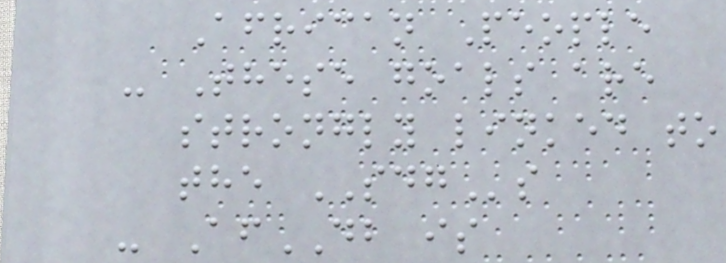African People
- These goals are
strongly linked to
the SDGs
- AfDB is
